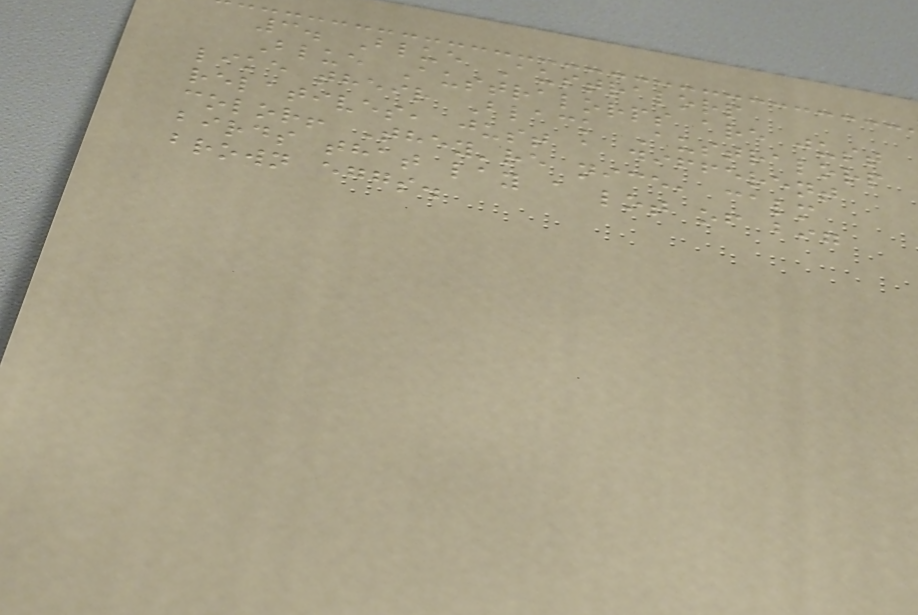3. Blue Australorp
Blue Australorps are just
like their Black Australorp
relatives, just a different
color! They're nice, calm
birds that lay a lot of big
brown eggs.
